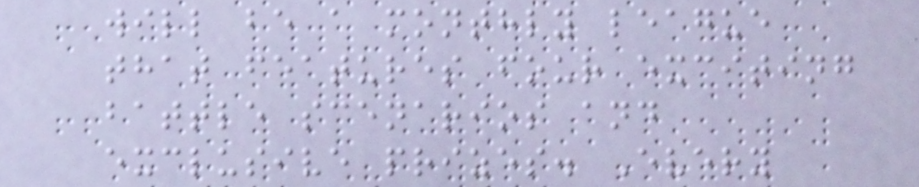will be a monthly league
that features four exciting
battle scenarios and
exclusive prizes. Every
